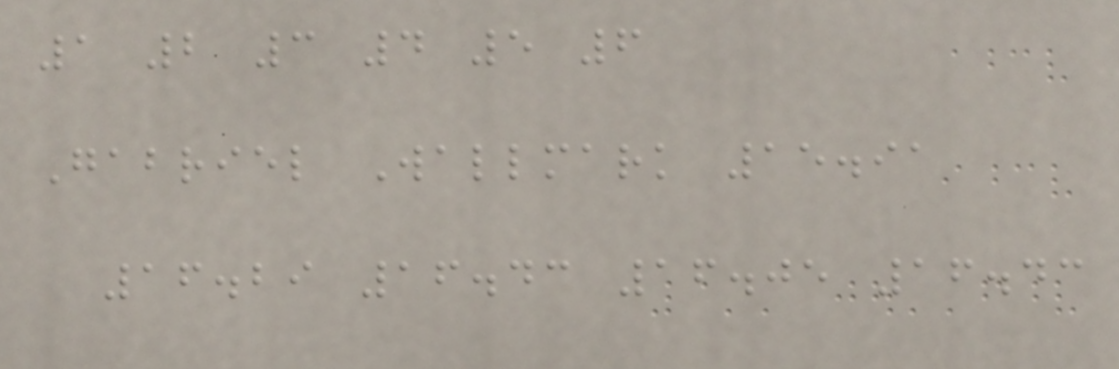1 2 3 4 5 6
Gabriel Wallmark 15.91
16.29 16.43 16.05 16.43
